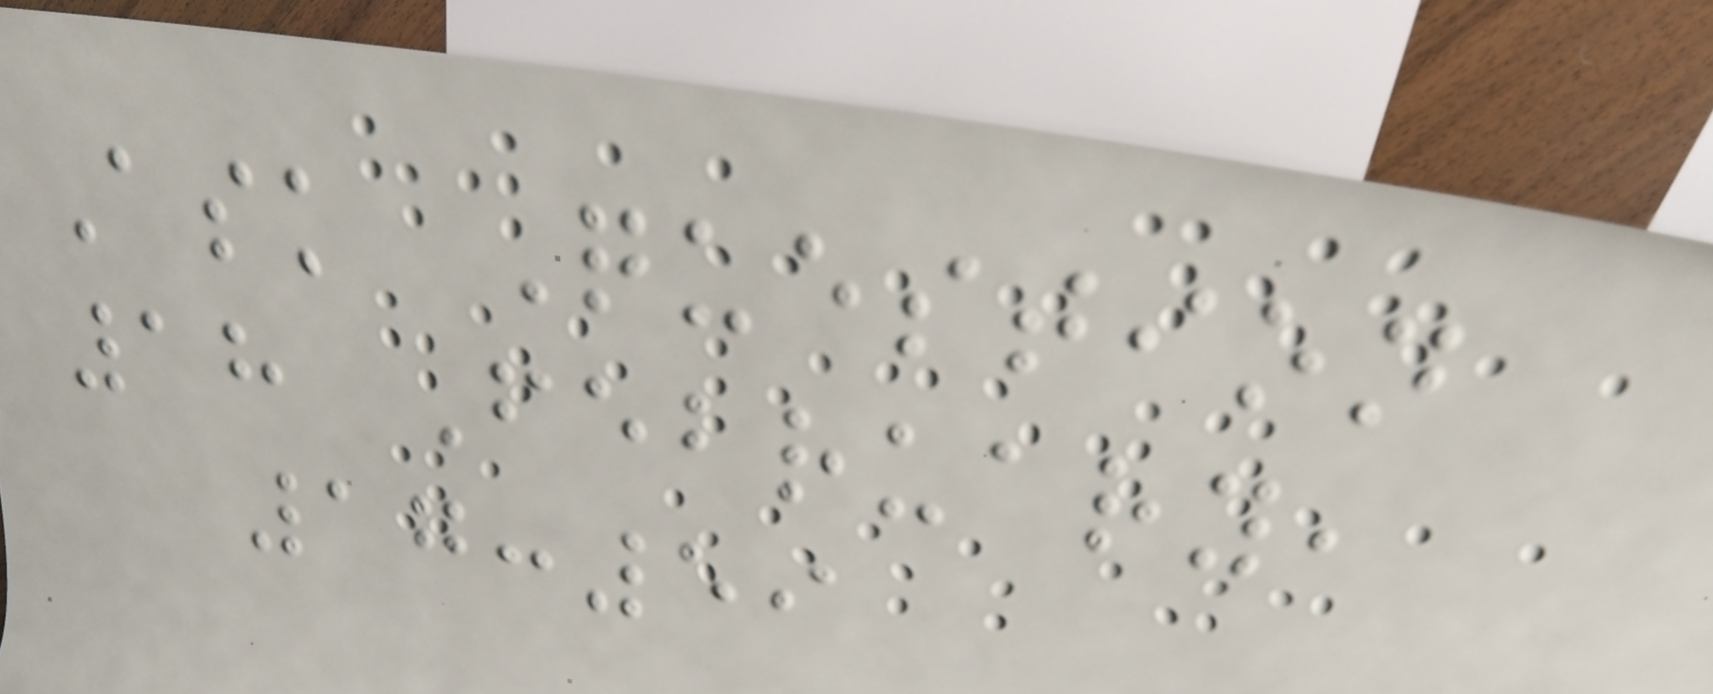Ask Question
18 February,
17:59
